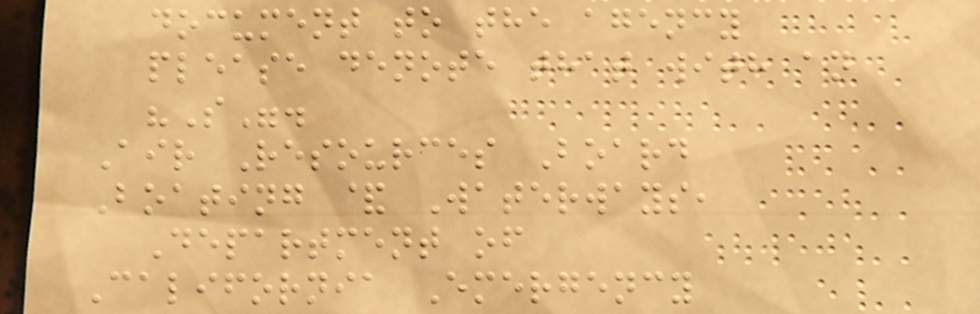document to the agency
please denote that with an
"S".
Air Resources Board
Boating & Waterways,
Department of
California Emergency
